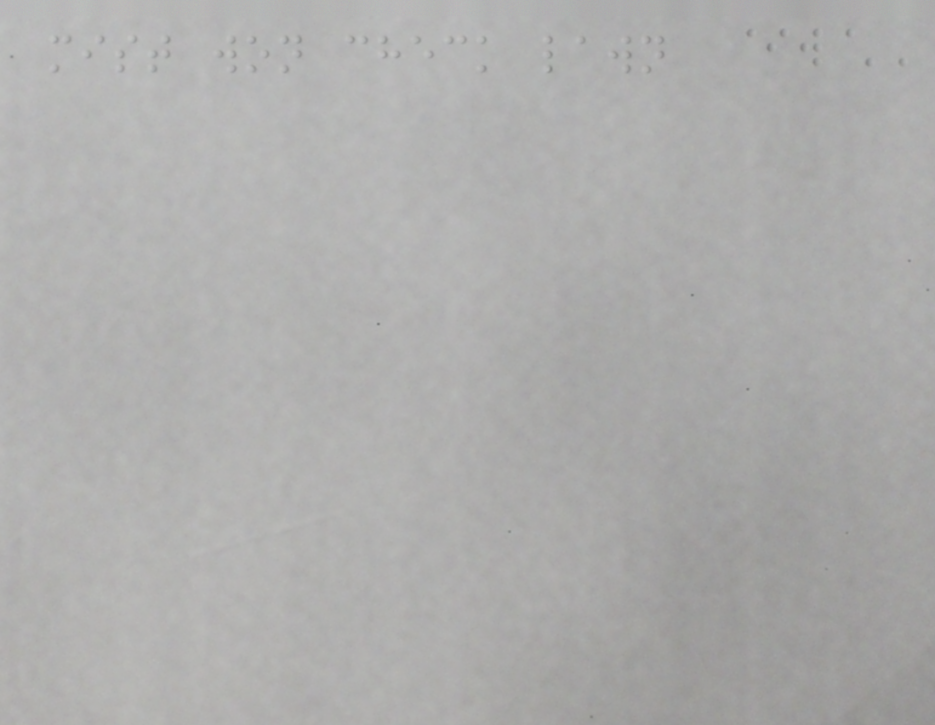mist won check lawn
